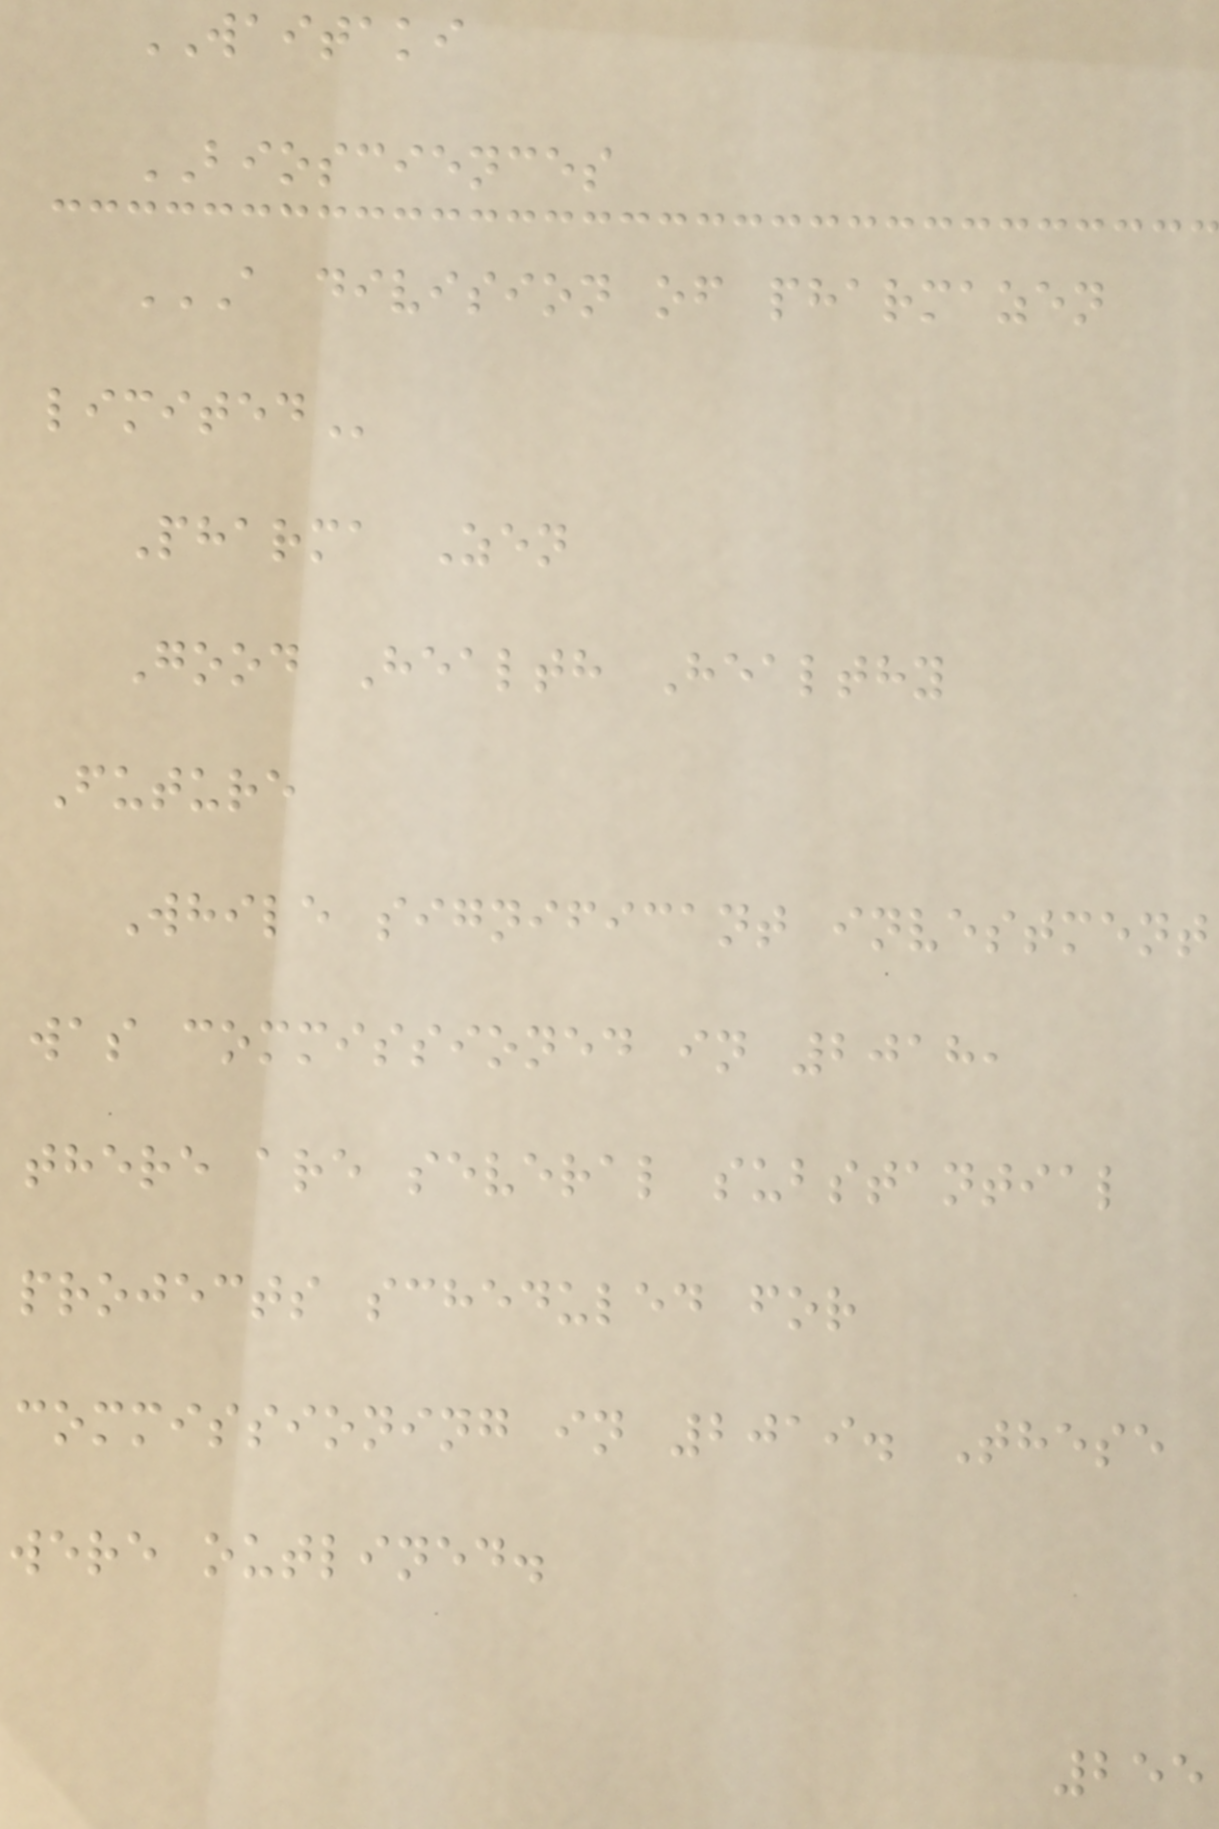WAITAKI
BIOSCIENCES
A DIVISION OF PHARMAZEN
LIMITED
Pharma Zen
Good Health Healthy
Future
While significant investment
was commissioned in 2018,
there are several substantial
projects scheduled for
commissioning in 2019. These
were outlined.
255
